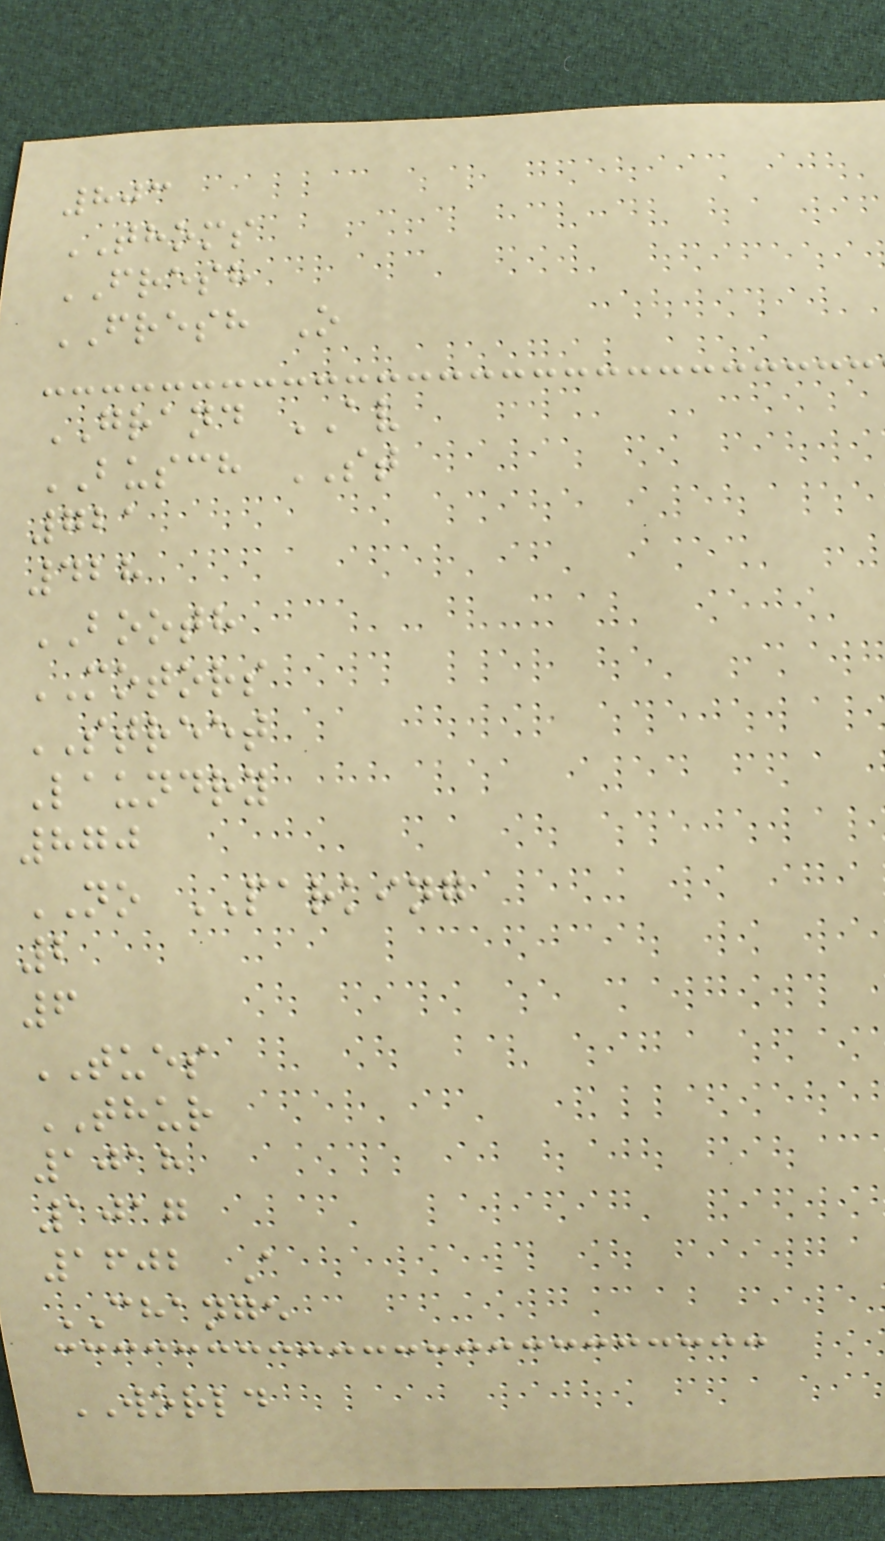803
THOMS
FRESH
FRESH O
GRAND AV
BUSCH ST
721
428
BOOTH
MOTORS
STREET
Laundry
870
NO PARKING
2
6
TUES
THUR
1018
1017
1602 A
CHANGE
WORLD
